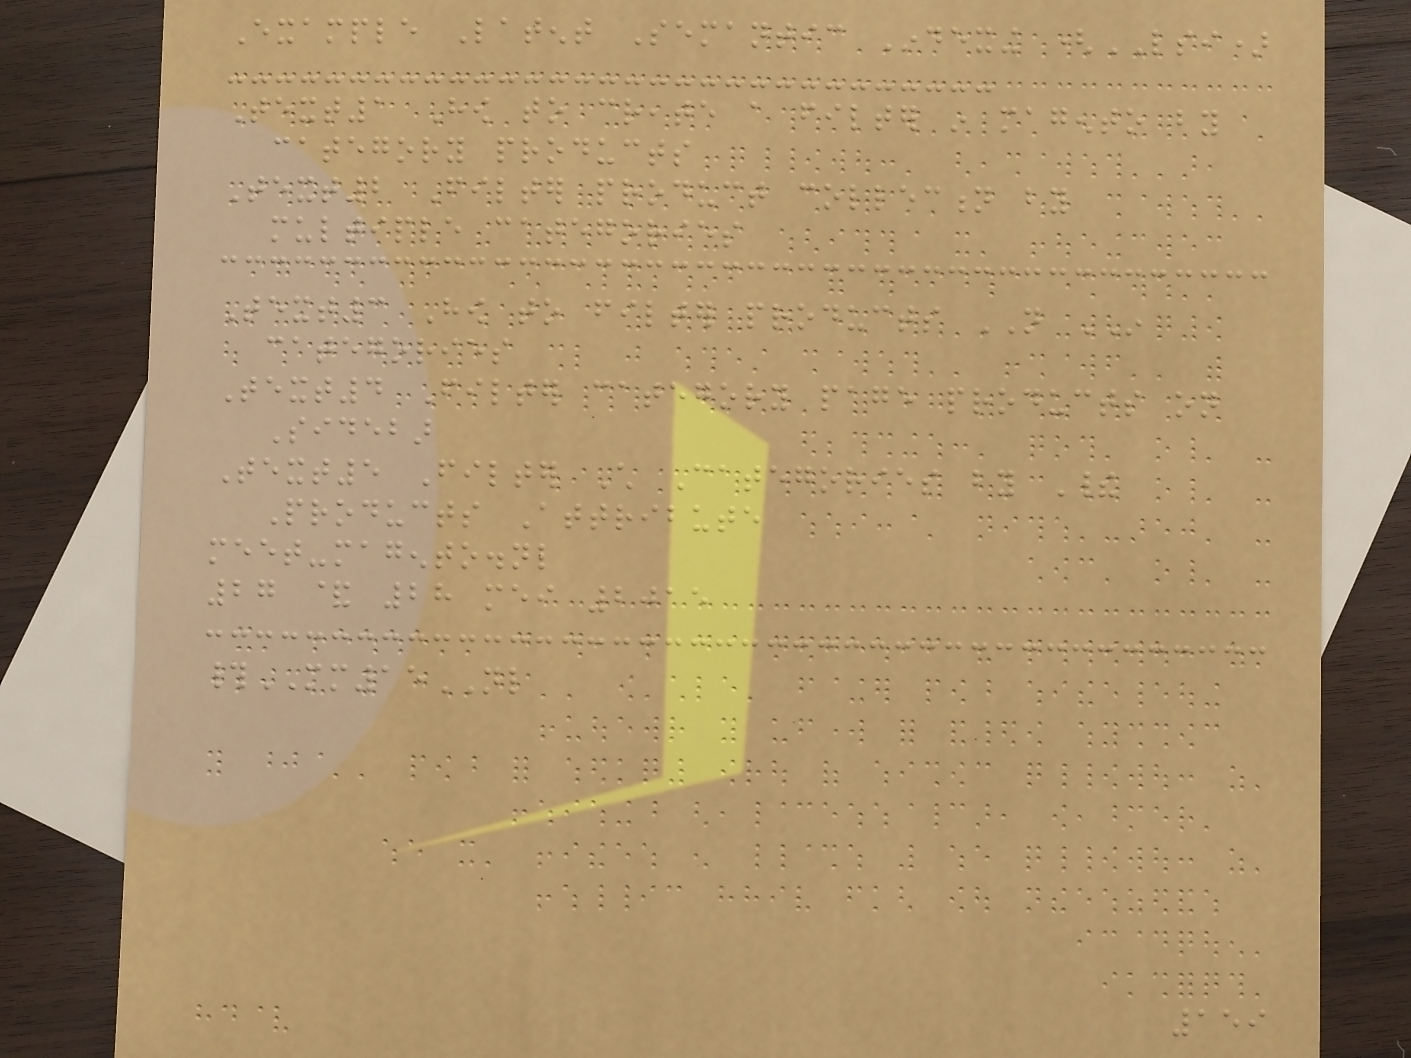Example Latent Semantic Indexing (LSI)
Text1 How to create a filter in magento by
category products
Text2 Filter product collection by
multiple categories
Text3 How to filter products NOT IN
categories
Text4 Filter category page products on
Sidebar
Text5 Filter Child Categories by Their
Products Attribute
meet-magento.nl
27 & 28 mei 2015
#MM15NL
159
